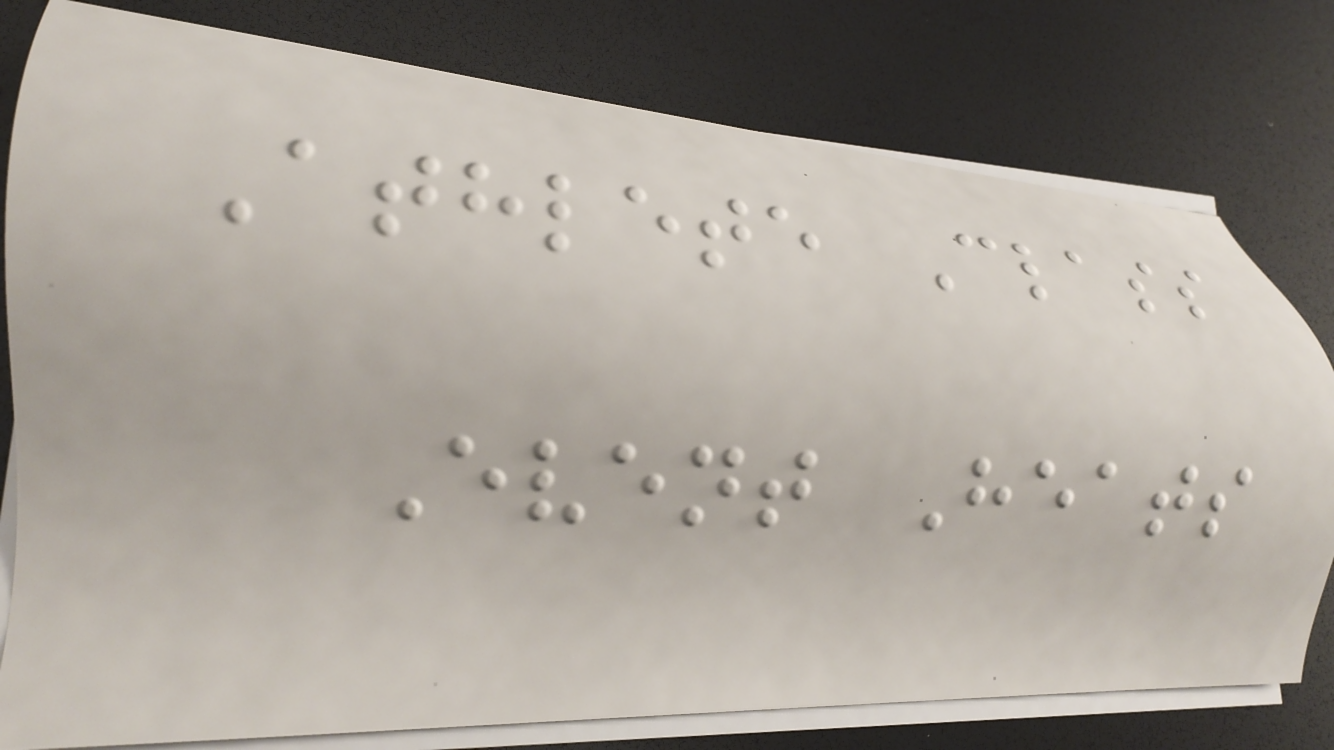Athlete Class
Event Heats
